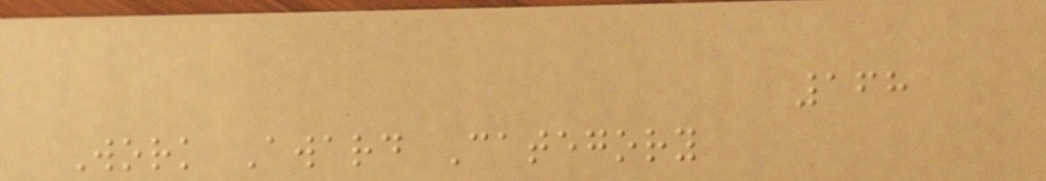168
Work Award Category
